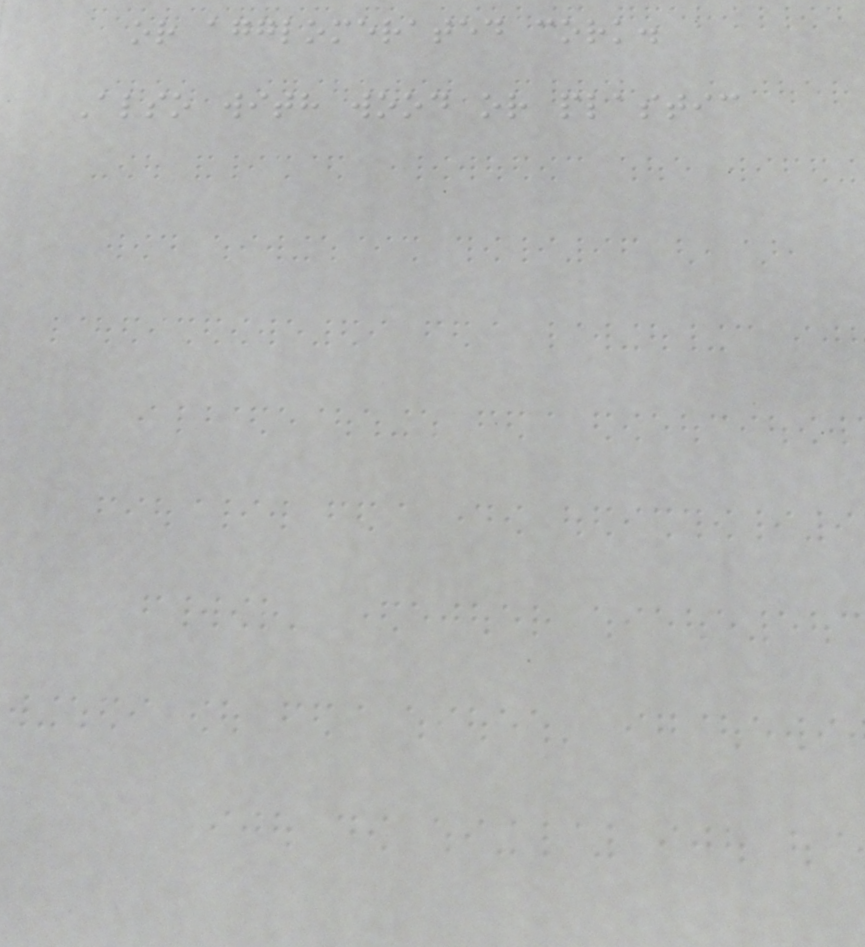or agglomerated cork.
Also with wood or plastic
